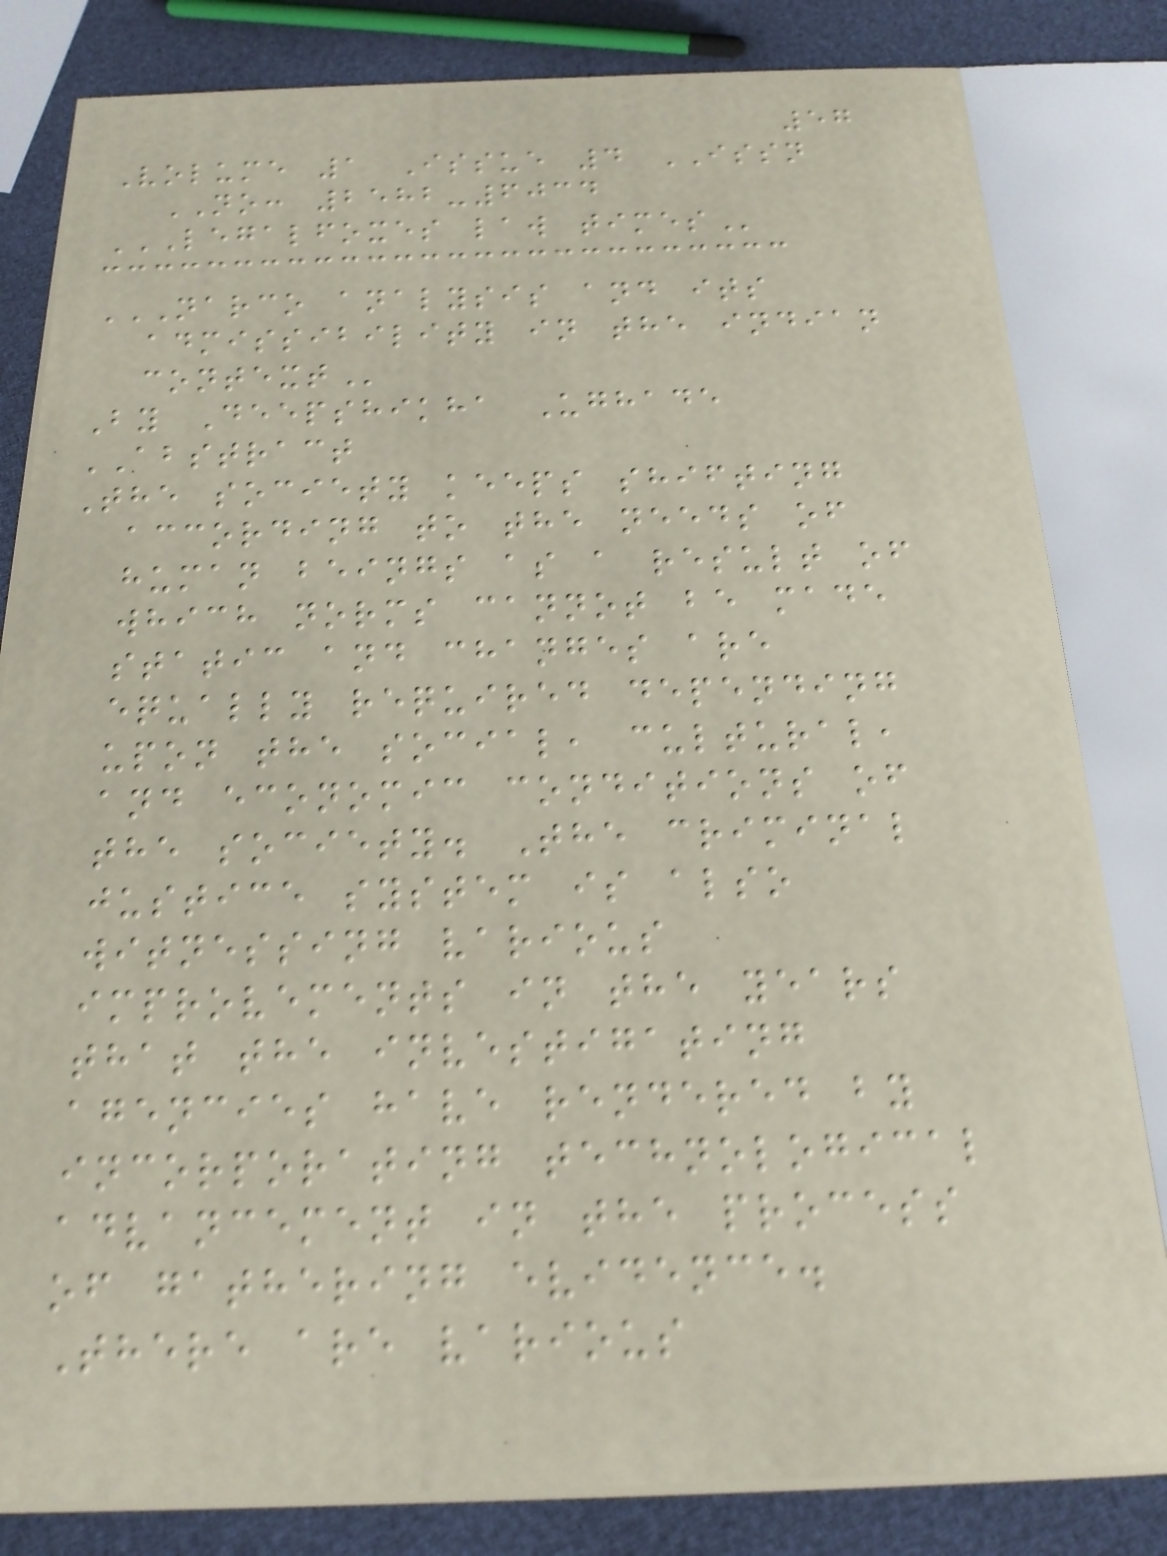57
Volume 1 Issue 4 ISSN
NO: 2582-6034
LEGALFOXES LAW TIMES
NARCO ANALYSIS AND ITS
ADMISSIBILITY IN THE INDIAN
CONTEXT
By Deepshikha Ughade
ABSTRACT
The society keeps shifting
according to the needs of
human beings as a result of
which norms cannot be made
static and changes are
equally required depending
upon the social, cultural,
and economic conditions of
the society. The criminal
justice system is also
witnessing various
improvements in the years
that the investigating
agencies have rendered by
incorporating technological
advancement in the process
of gathering evidence.
There are various
